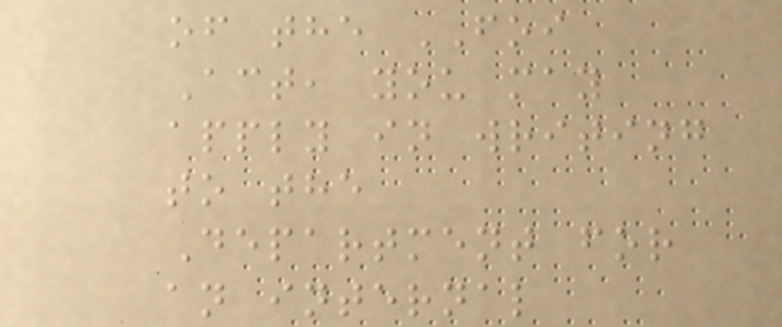of the FOI
Act, you may
apply in writing
to the
Department for
an internal
